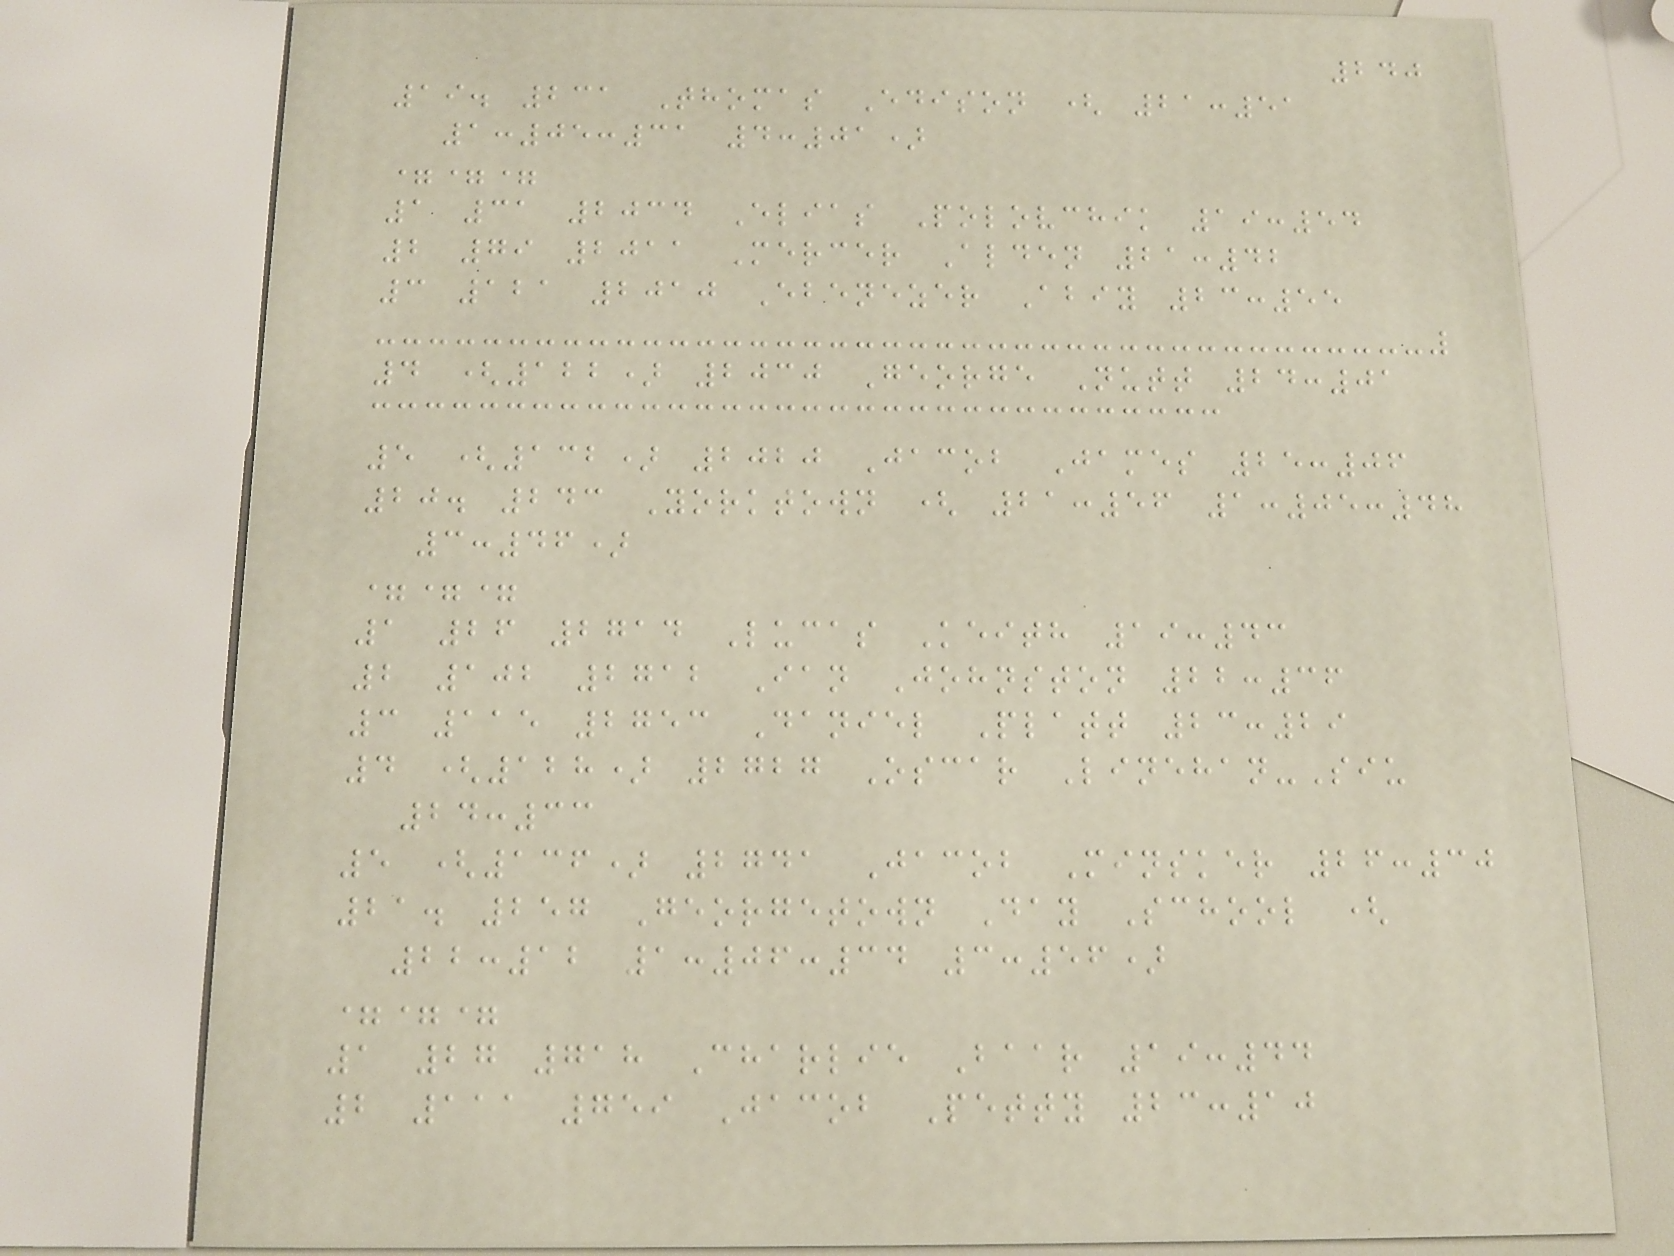240
19. 231 Thomas Edison ( 21:51
1:05:31 4:01)
===
1 31 2034 Elias Polovchik 19:54
2 79 2011 Mercer Alden 21:42
3 121 2010 Ebenezer Abiy 23:55
4 (122) 2030 George Nutt 24:01
5 (132) 2020 Jacob James 25:06
20. 243 Yorktown ( 21:56 1:05:48
3:46)
===
1 26 2714 Lucas Keith 19:43
2 102 2712 Ian Johnston 22:36
3 115 2753 Daniel Platt 23:29
4 (128) 2727 Oscar Linehan-Siu
24:33
5 (136) 2741 Jacob Minsker 26:30
21. 257 Georgetown Day School (
22:12 1:06:34 3:56)
===
1 27 718 Charlie Baar 19:44
2 111 759 Jacob Petty 23:10
